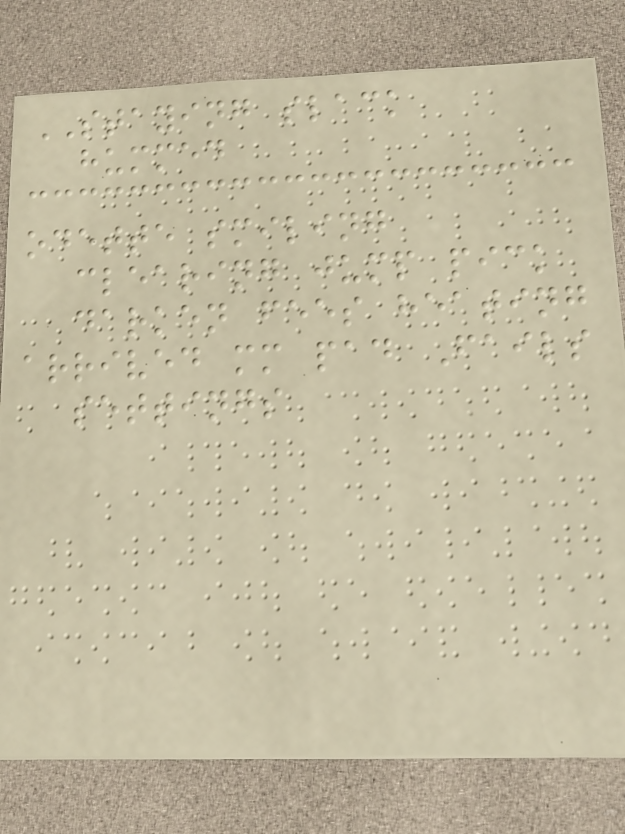STAYING slack
hummed
odette smiling
clearing jump pick
darken fees heating
arrived mm pad Fails
settings
